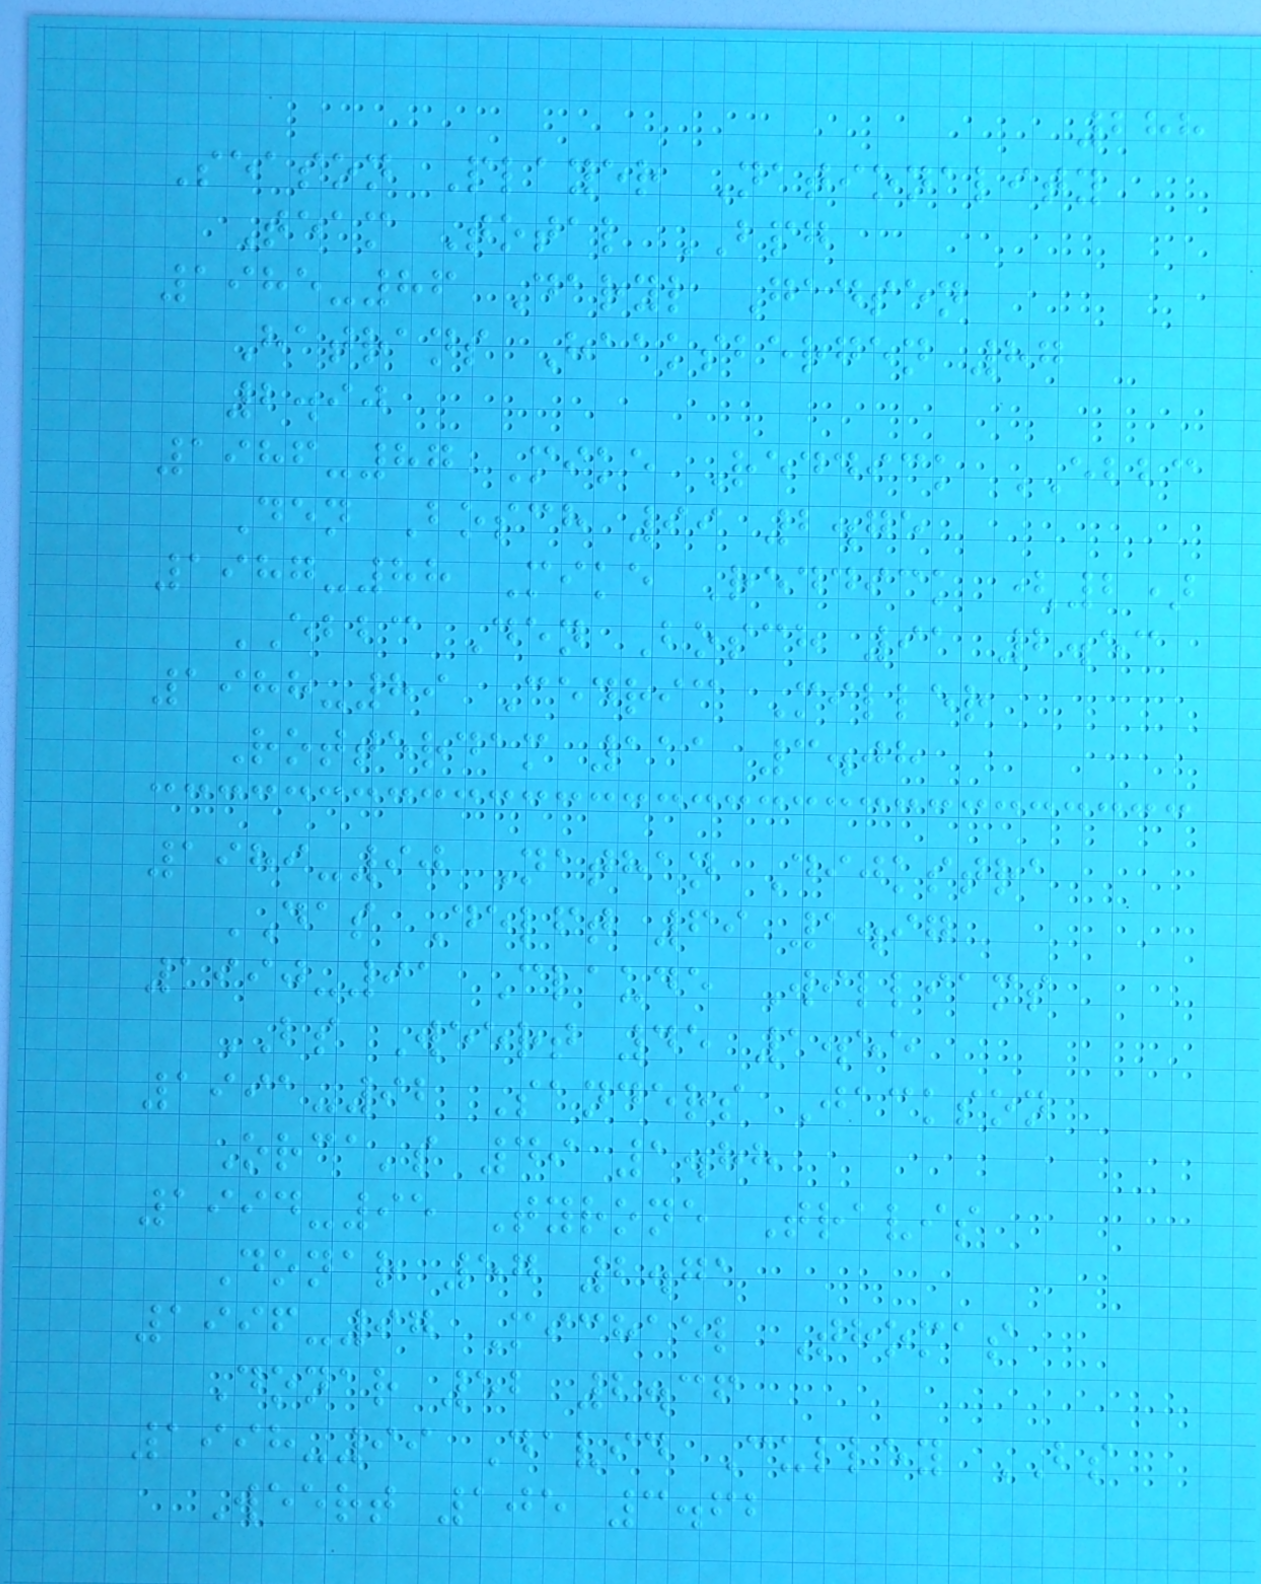288
Season Player Nationality
Team Total BPG
1985-86 Daryl Gadsen
Hatrans Haaksbergen 87
2.90
1986-87 Mike Reddick EBBC
Den Bosch 99 2.75
1987-88 Mike Reddick (2)
EBBC Den Bosch 91 2.53
1988-89 Cedric Miller
Rotterdam 111 3.08
1989-90 Nathan Dijkstra
DAS Delft 69 1.97
1990-91 Claude Williams
BS Weert 45 1.55
1991-92 Sanders Jackson
Orca's 49 1.88
1994-95 Tyrone Travis
Donar 57 2.71
1996-97 Michael Thomas
Donar 52 2.36
1998-99 David Culley BS
Weert 105 3.62
